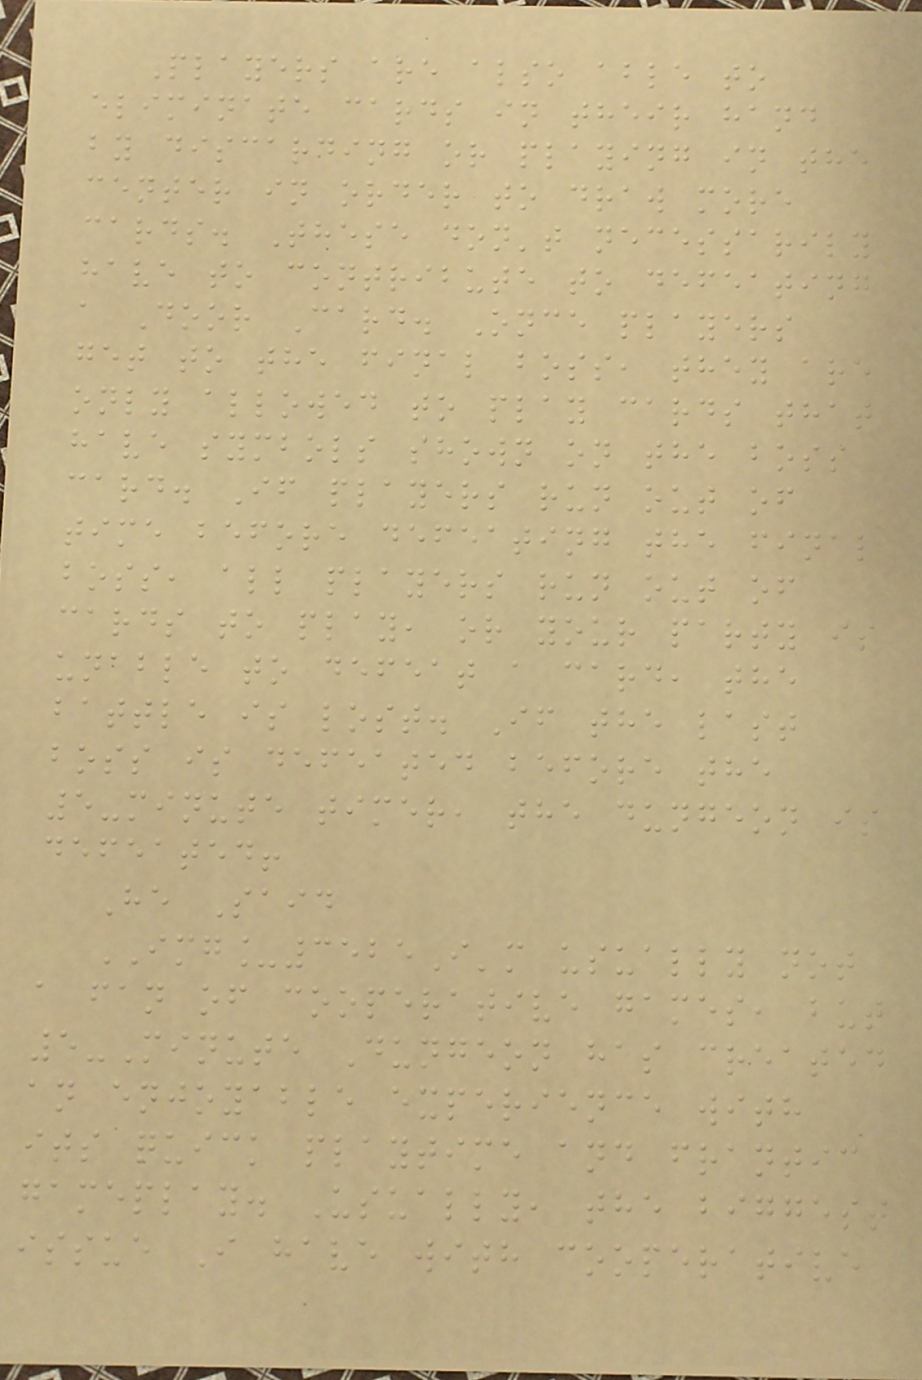Players are also able to
eliminate cards in their hand
by discarding or playing in the
center in order to draw more
cards. These don't necessarily
have to contribute to defeating
a Door Card. Once players
get to the final boss, they are
only allowed to play cards that
have symbols shown on the boss
card. If players run out of
time before defeating the final
boss, all players run out of
cards to play, or your party is
unable to defeat a card, the
battle is lost. If the last
boss is defeated before the
5-minute timer, the dungeon is
defeated!
He Said
IMG_3525I'm usually not
a fan of cooperative games, but
5-Minute Dungeon has created
an enjoyable experience with
its quick playtime and frantic
gameplay. Usually, the biggest
issue I have with cooperative
